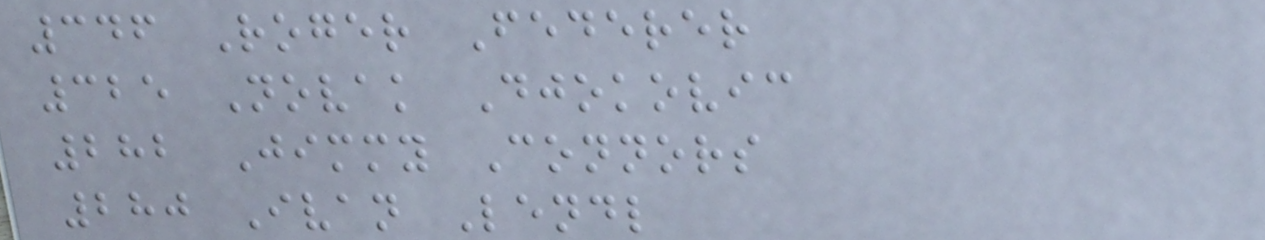346 Roger Federer
325 Novak Djokovic
282 Jimmy Connors
280 Ivan Lendl
